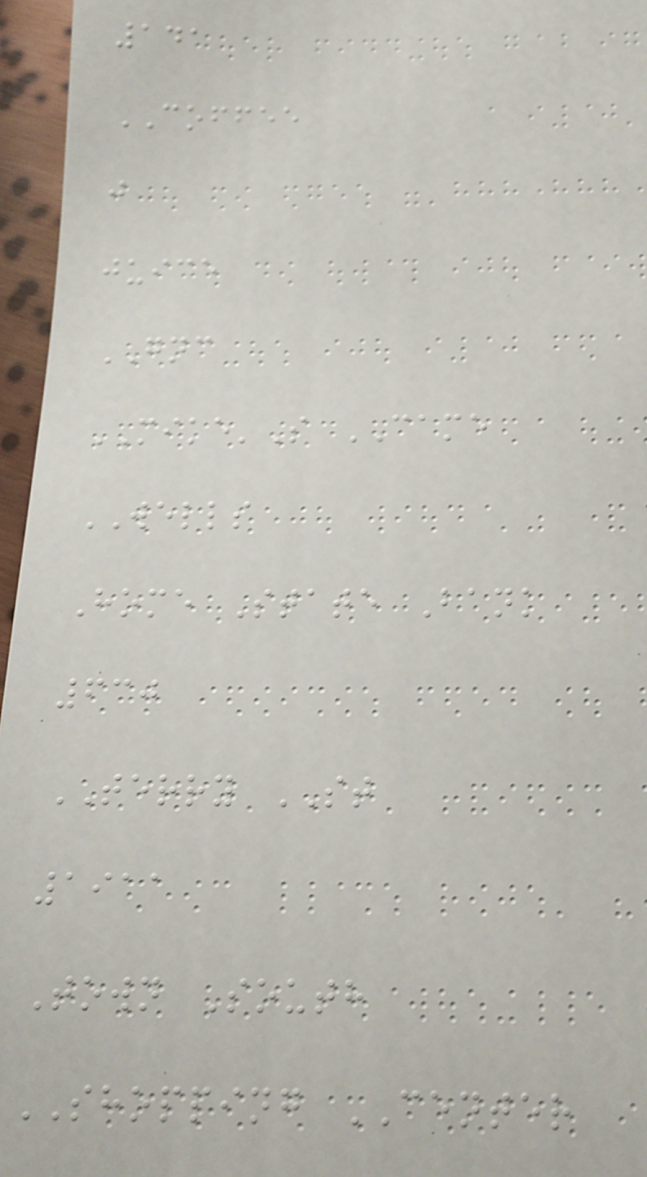141
COFFEE
j
juice
GNC
MIKE'S CAME
WELLS
Home State Bank
630
TERRY ST
1911
Town South
SHOPPING CENTER
